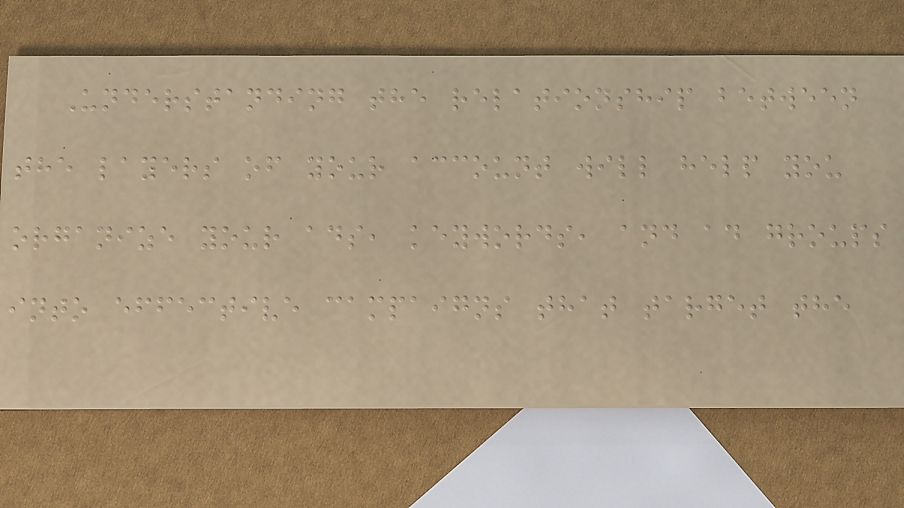Understanding the relationship between
the layers of your account will help you
organize your ads, keywords, and ad groups
into effective campaigns that target the
